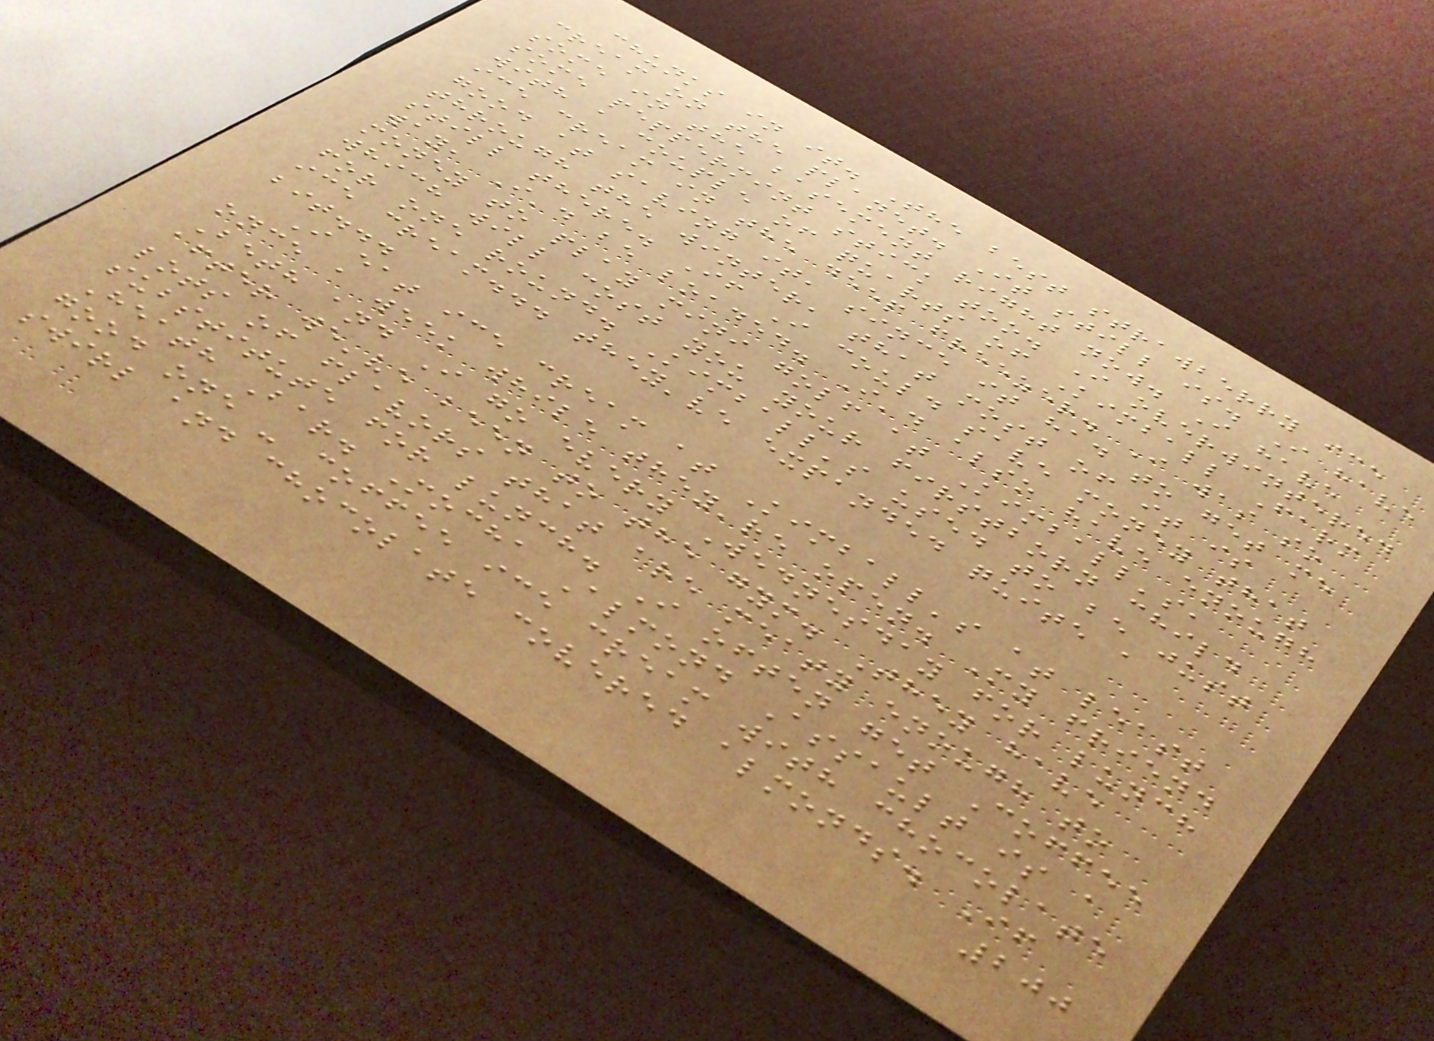chunks in it. The best strawberry ice
cream on the planet. It still is. I have
some in the basement right now. I have
some peppermint stick too. I overwintered
with a couple of quarts of Kimball Farm
ice cream in the deep freezer. I was so
good at saving it, since it had to get me
through the winter, that most of it is
still there. If I could save money that
way, I'd be loaded. I'd also have enough
money to play mini golf at Kimball's,
which will cost you your firstborn child
for one round. Kimball's used to be just
ice cream... they've expanded quite a
bit...
I eat ice cream at Kimball's at least
once a week while they're open. My friend
Beth and I go every Wednesday for lunch
after we've been to the gym. They have
lots of flavors that are meaty enough to
substitute for lunch. I often get Coffee
Heath Bar. Mocha Almond Assault is a
good one - coffee ice cream with chocolate
swirl and chocolate covered almonds. If
200
